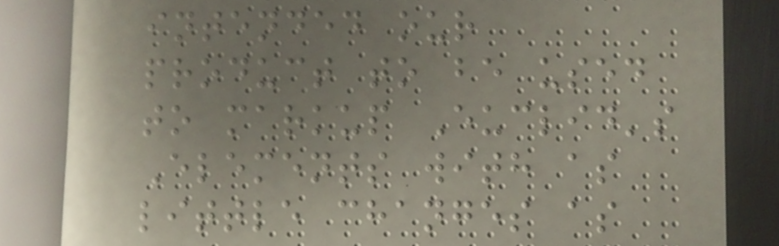intended our
product to be used
to markup Euclid's
Elements with as
little changes as
